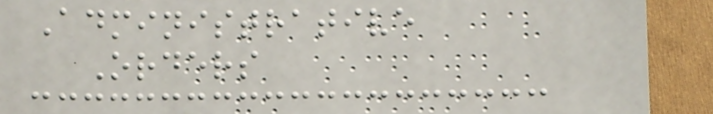Administrative
Orders
